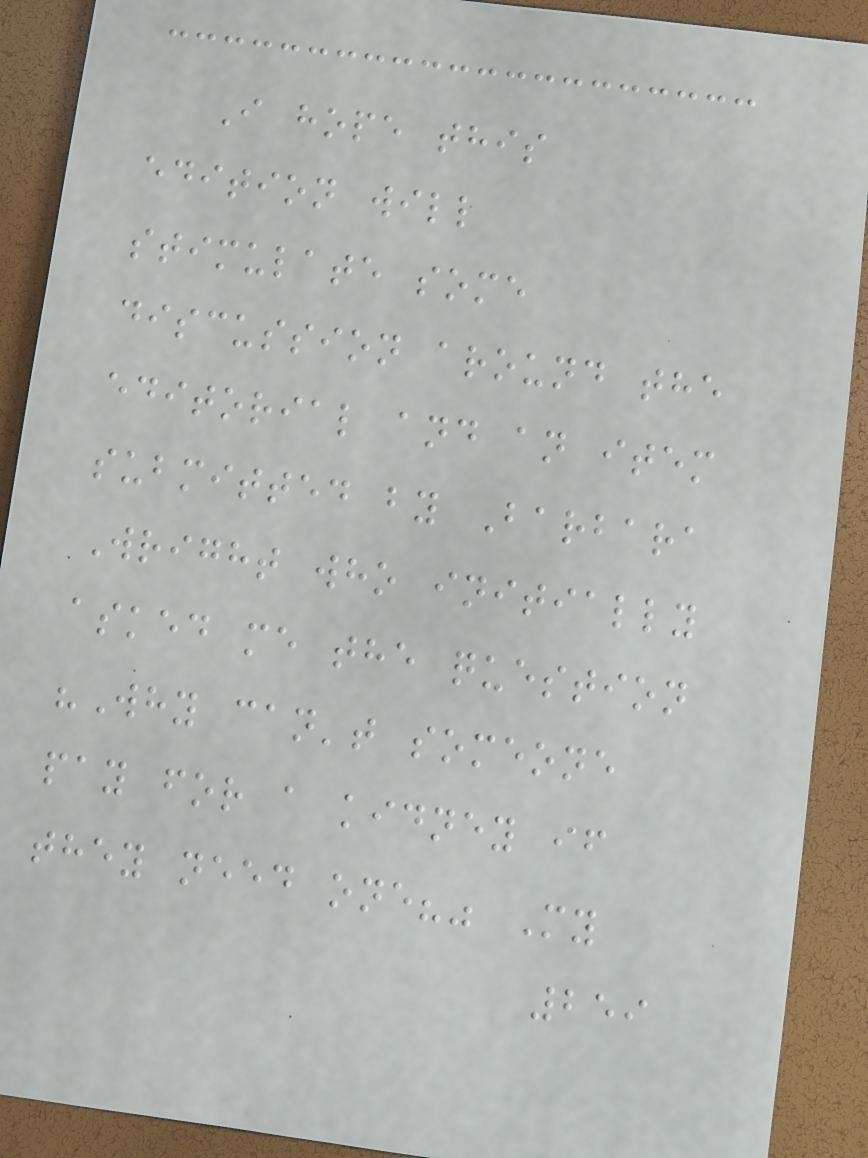I hope this
edition will
stimulate some
discussion around the
editorial and an item
submitted by Barbara
Wright who initially
asked me the question
"Why can't someone
pay for a kidney if
they need one?" My
259
